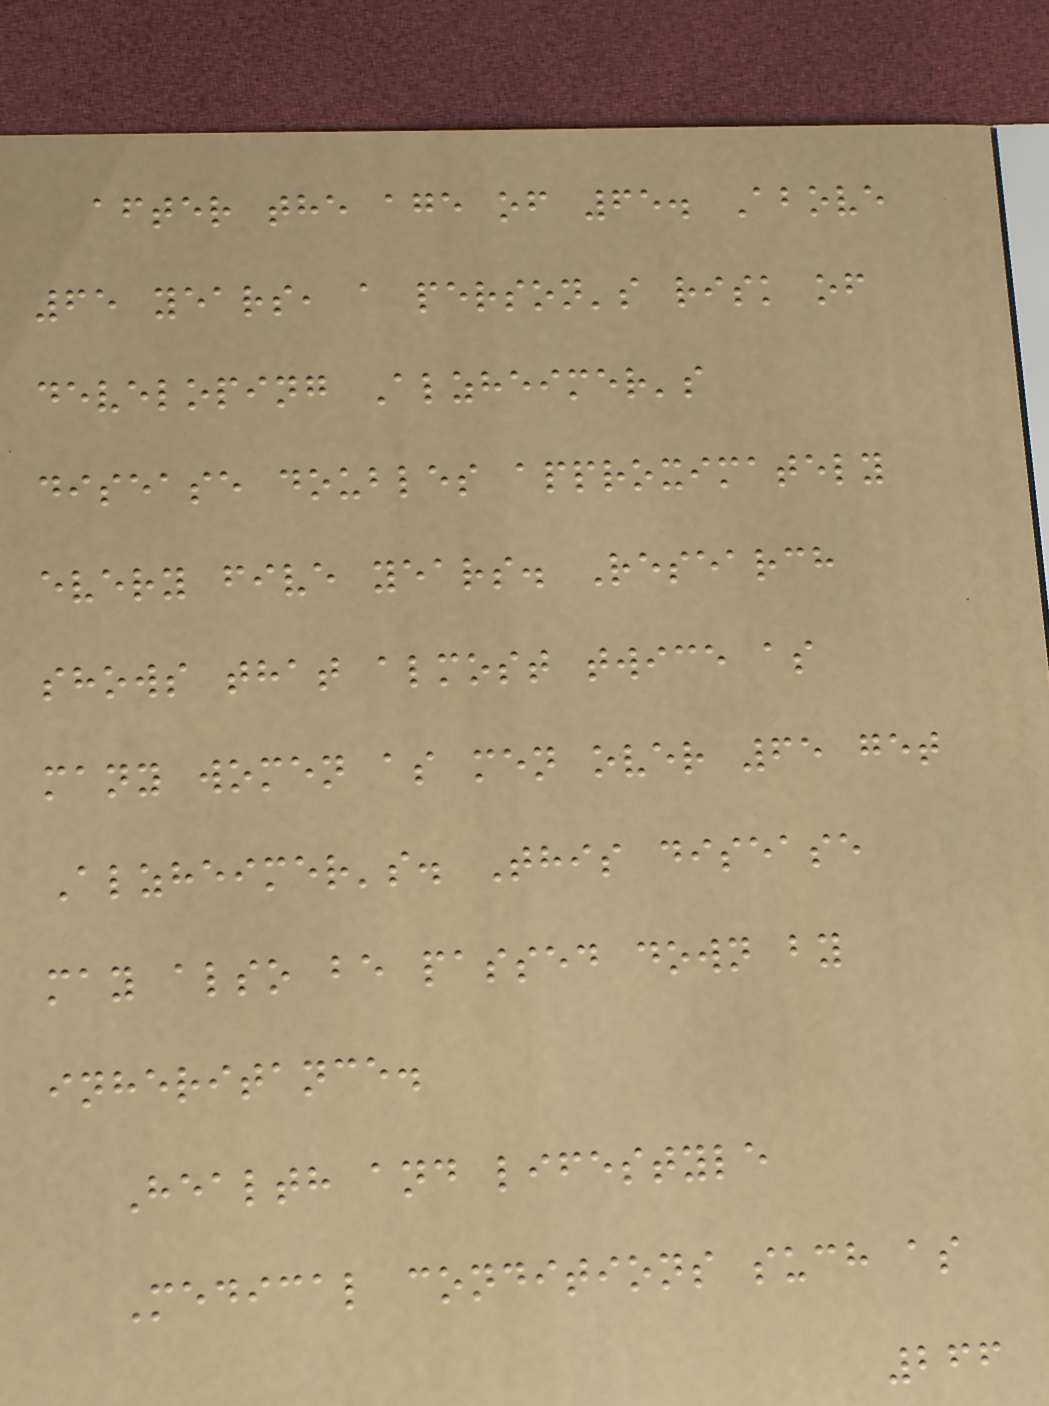after the age of 65. Above
65 years, a person's risk of
developing Alzheimer's
disease doubles approximately
every five years. Research
shows that almost twice as
many women as men over 65 get
Alzheimer's. This disease
may also be passed down by
inheritance.
Health and lifestyle
Medical conditions such as
266
